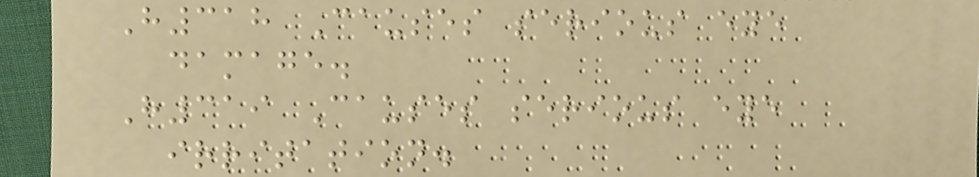H318 Causes serious eye
damage.
H319 Causes serious eye
irritation.
